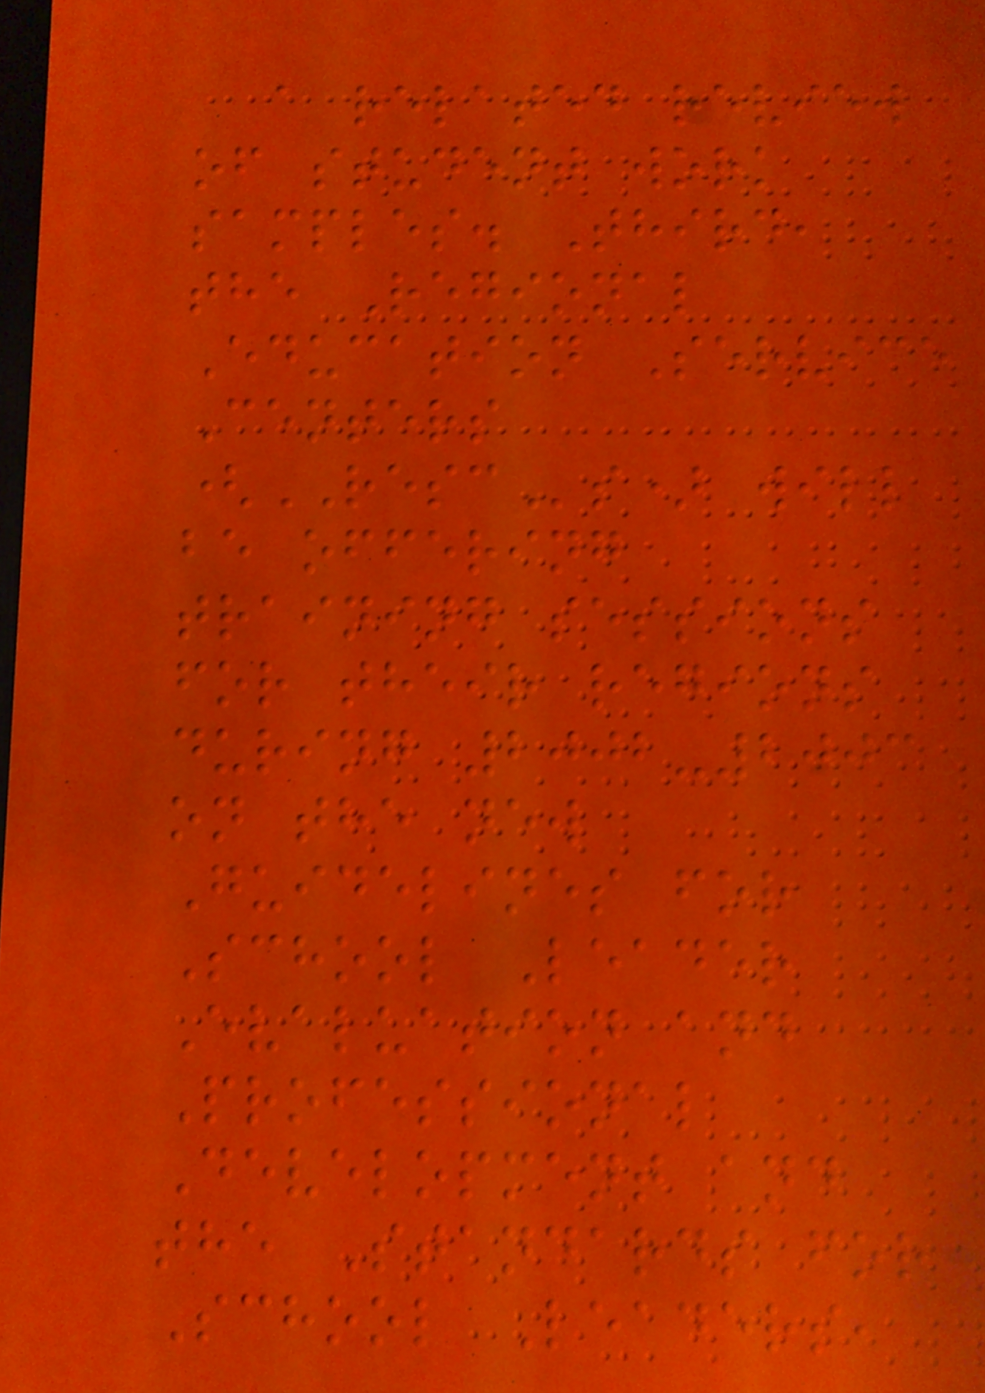a related review
of student work
samples. Third,
the Regional
Education Service
Centers
(RESCs) will
be offering
training sessions
for their regions
during 2002-2003
on the new
Guidelines for
School Leader
Evaluation and
Professional
Development and
the Standards for
School Leaders,
